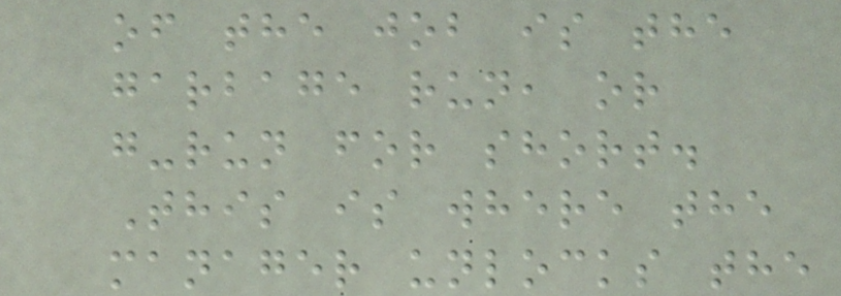of the job is the
garbage run, or
g-run for short.
This is where the
manager unlocks the
